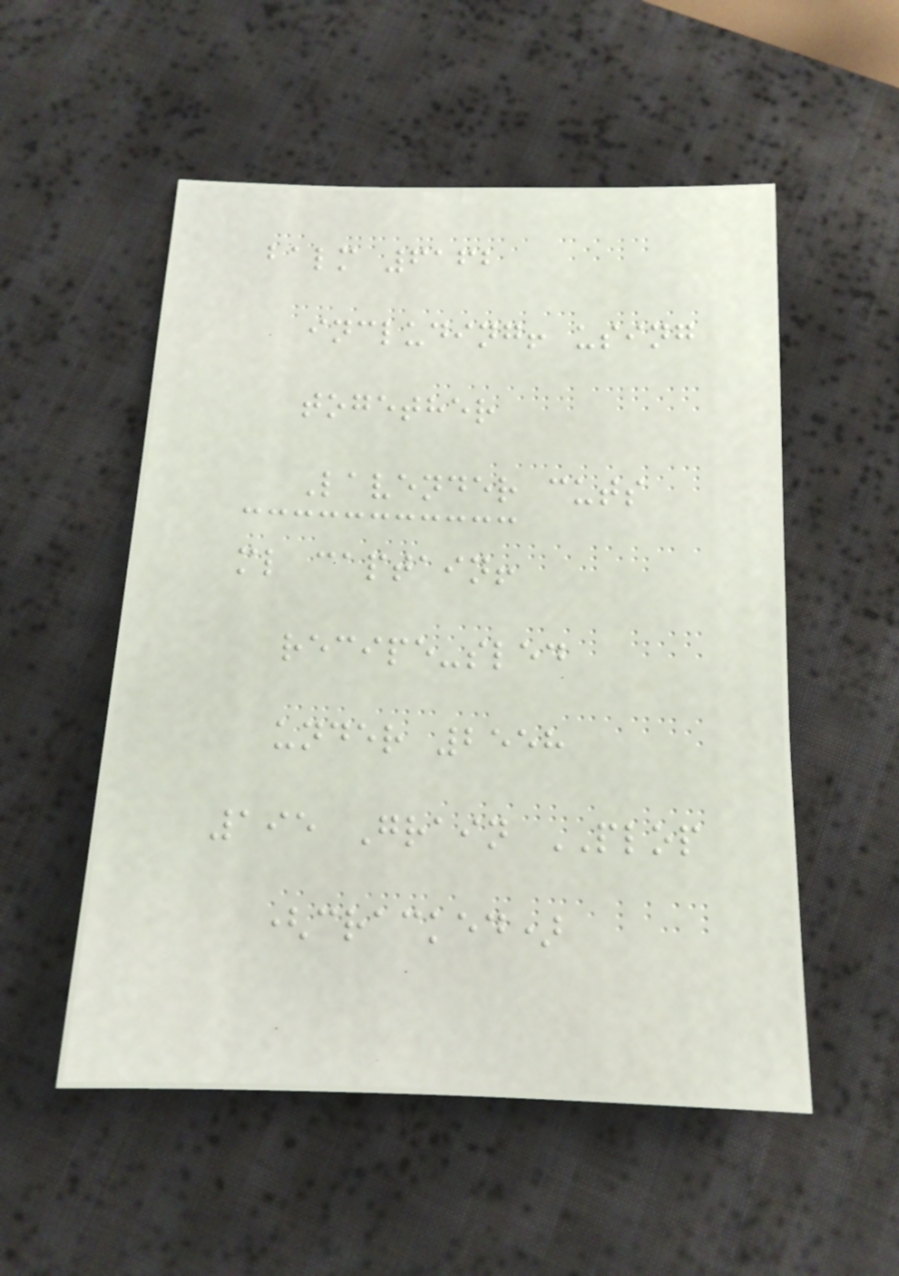balm 6162
including! using
together
Lavender cuts
ml captain!
recipe-sled
under 2558
195 Grain PLOP
(cracked)
